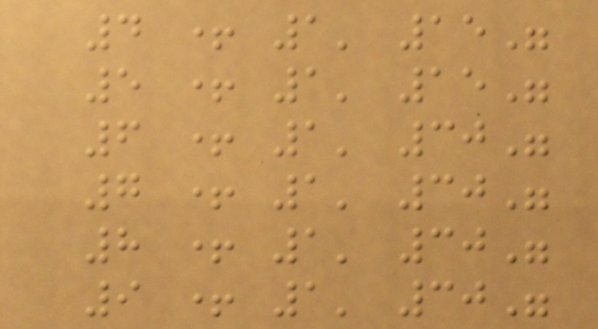4 + 1' 15"
5 + 1' 15"
6 + 1' 30"
7 + 1' 30"
8 + 1' 30"
9 + 1' 30"
